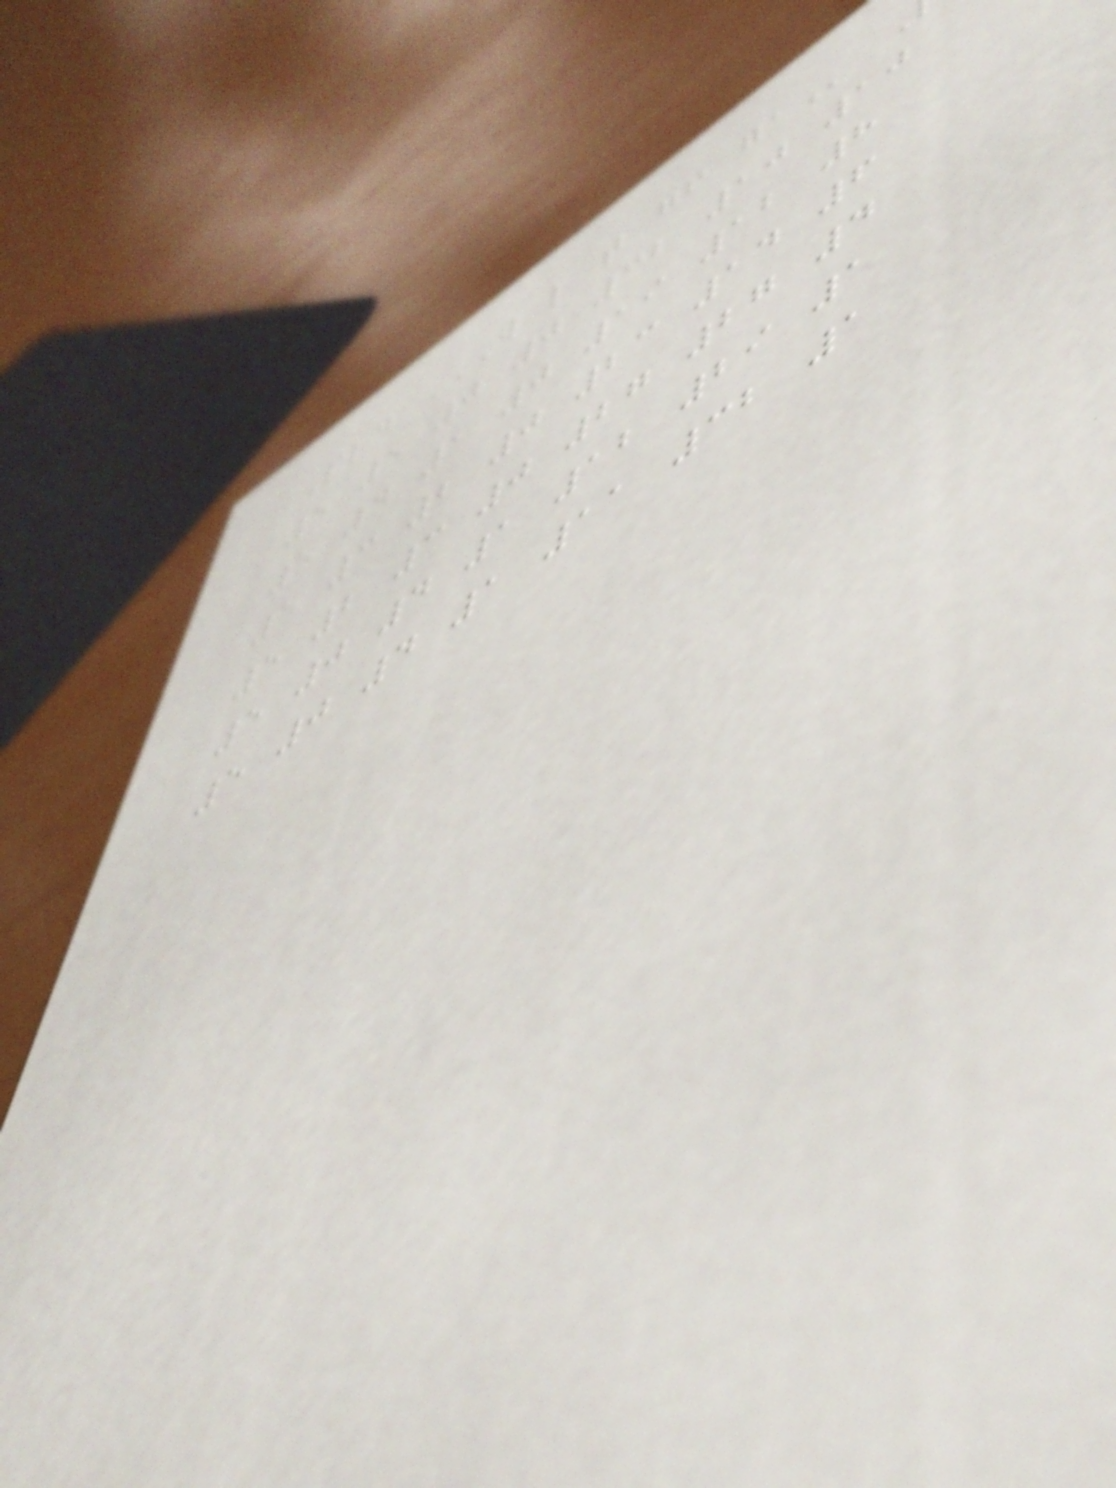Pld W L T GF GA
5 5 0 0 32 10 10
5 4 1 0 19 12 8
5 3 2 0 23 14 6
5 2 3 0 27 27 4
5 0 4 1 12 29 1
5 0 4 1 11 32 1
